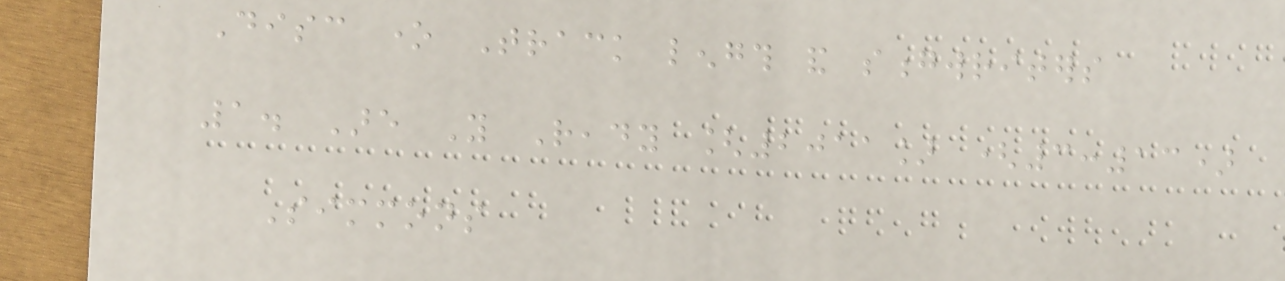Disc one Track length and songwriters
1. Are You Ready [2011] (3:13)
Simmons
